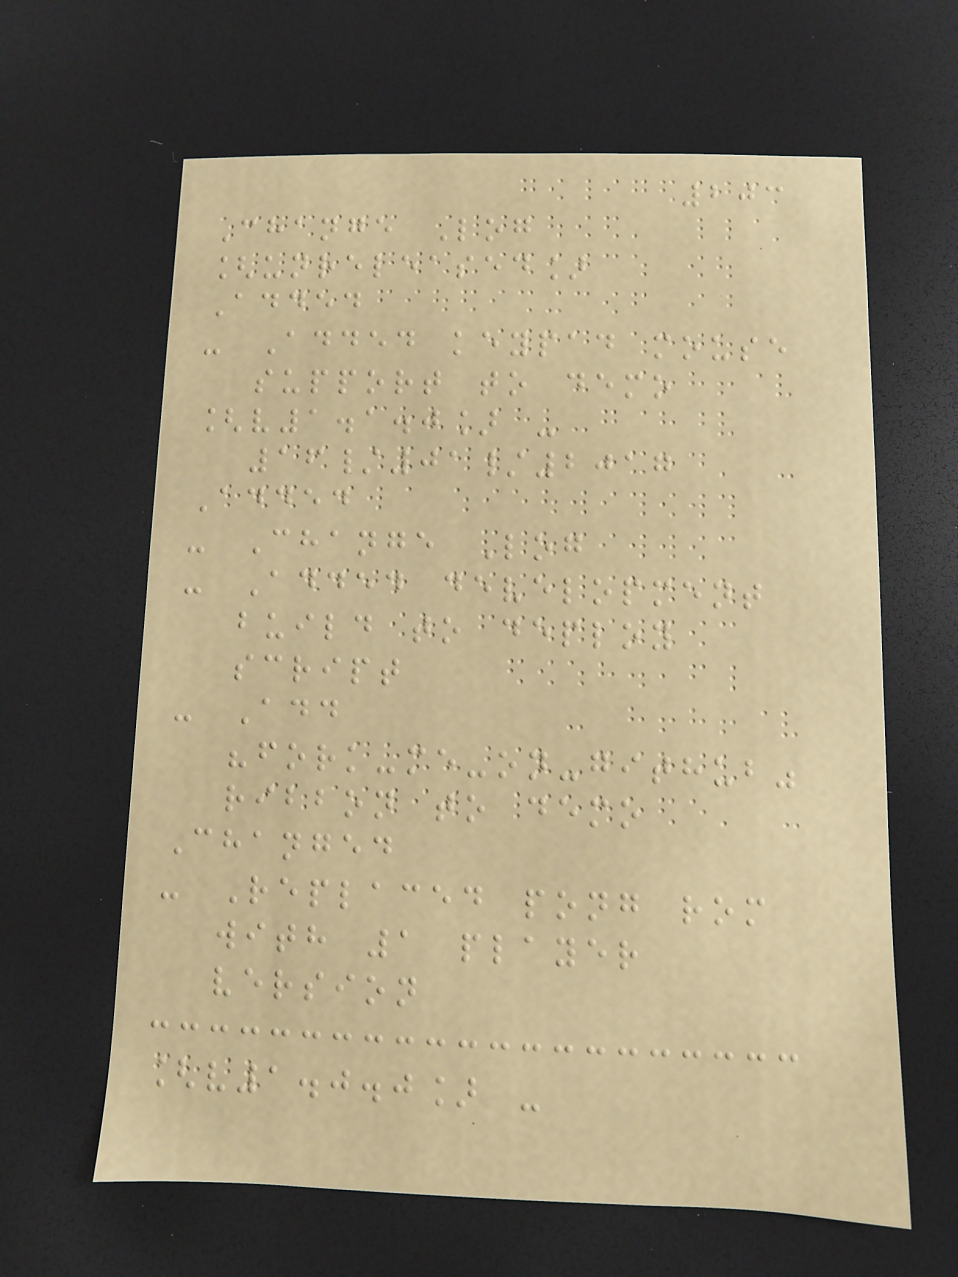203
Change Log
[unreleased]
Added
- Added keypad mouse
support to demo
[v1.1.0] -
16/01/2017
Added
- Change Log
- Added development
build to deploy
script
- Add
"fork-me-on-github"
ribbon to demo
Changed
- Replaced pong rom
with 1 player
version
[v1.0.0] -
